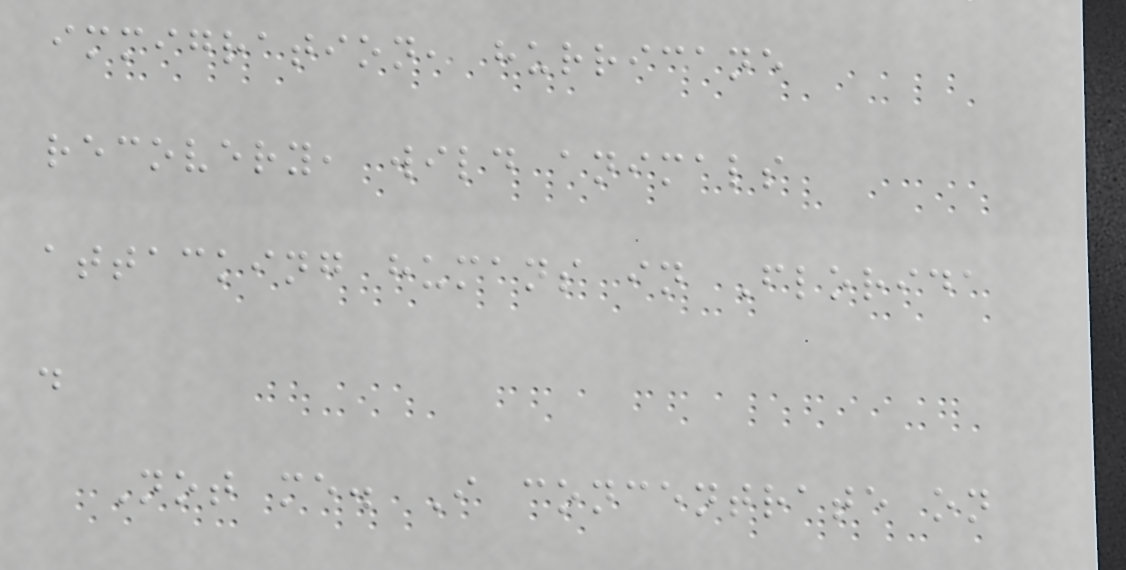immigration, hurricane
recovery, wild animals
attacking humans in Florida
.
Not me. I concentrate on
